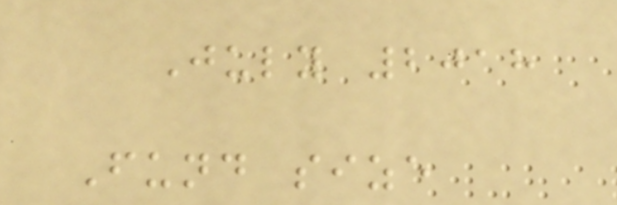July 2018
Fund size
